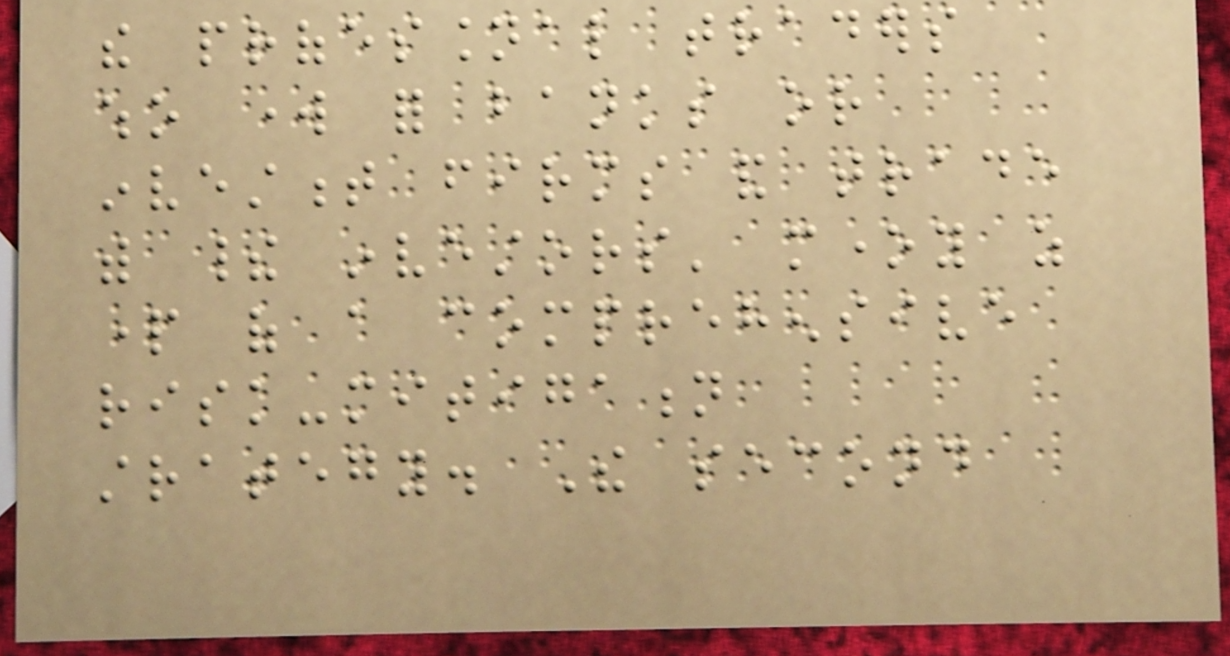the professional traders
who work for banks or
investment firms and trade
with their investors' money as
part of a comprehensive
risk-mitigation
strategy. The second
